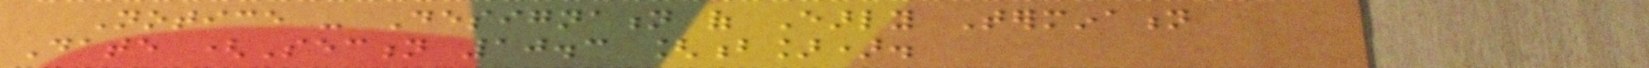Notice - Designation of Early Termination
Date (Section 10.3 [b]).
